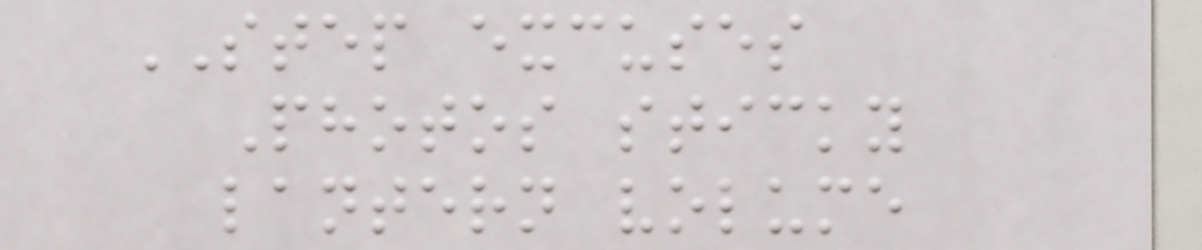STEP excuses
Photos sticky
lantern volume
